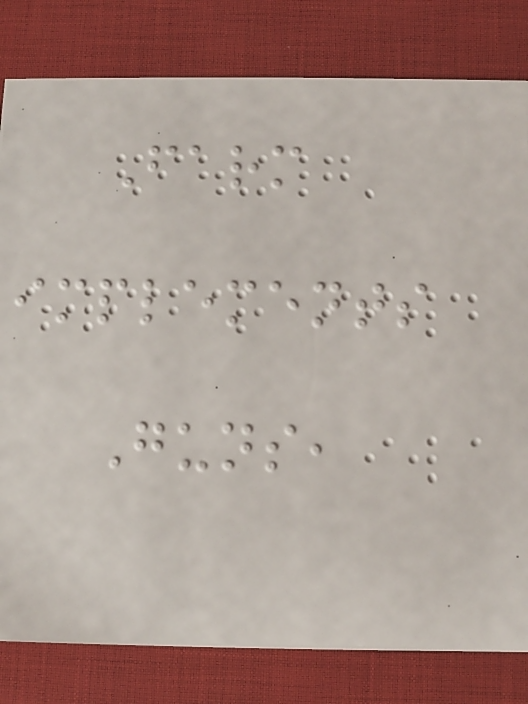Farm
implements
Guns,
